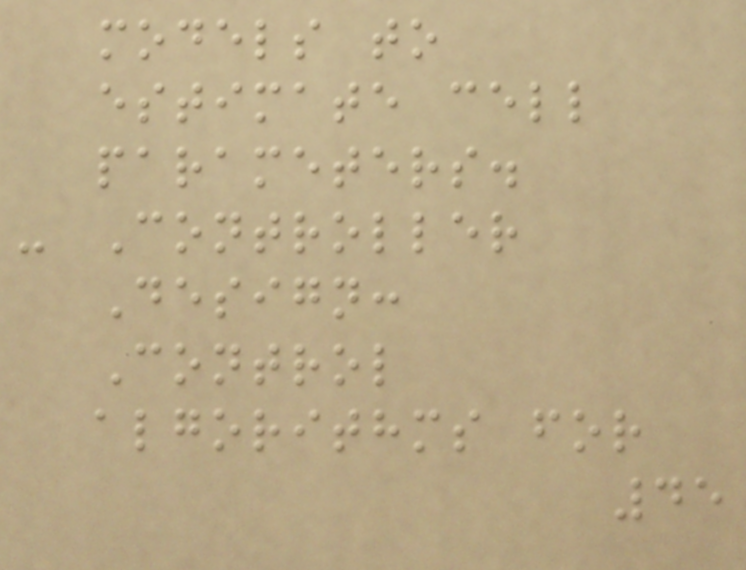models to
estimate cell
parameters.
- Controller
Design:
Control
algorithms for
45
